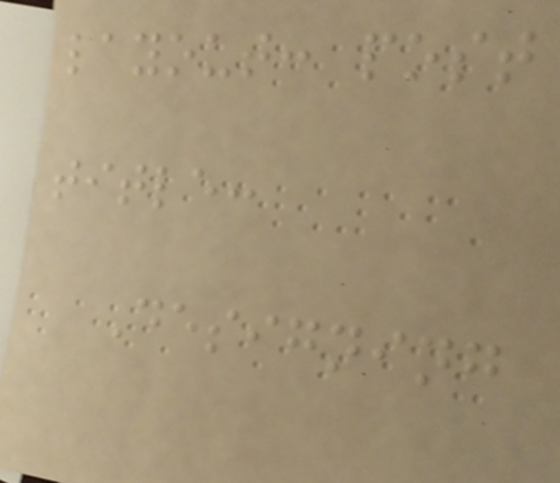layout: post
title:
Designing
